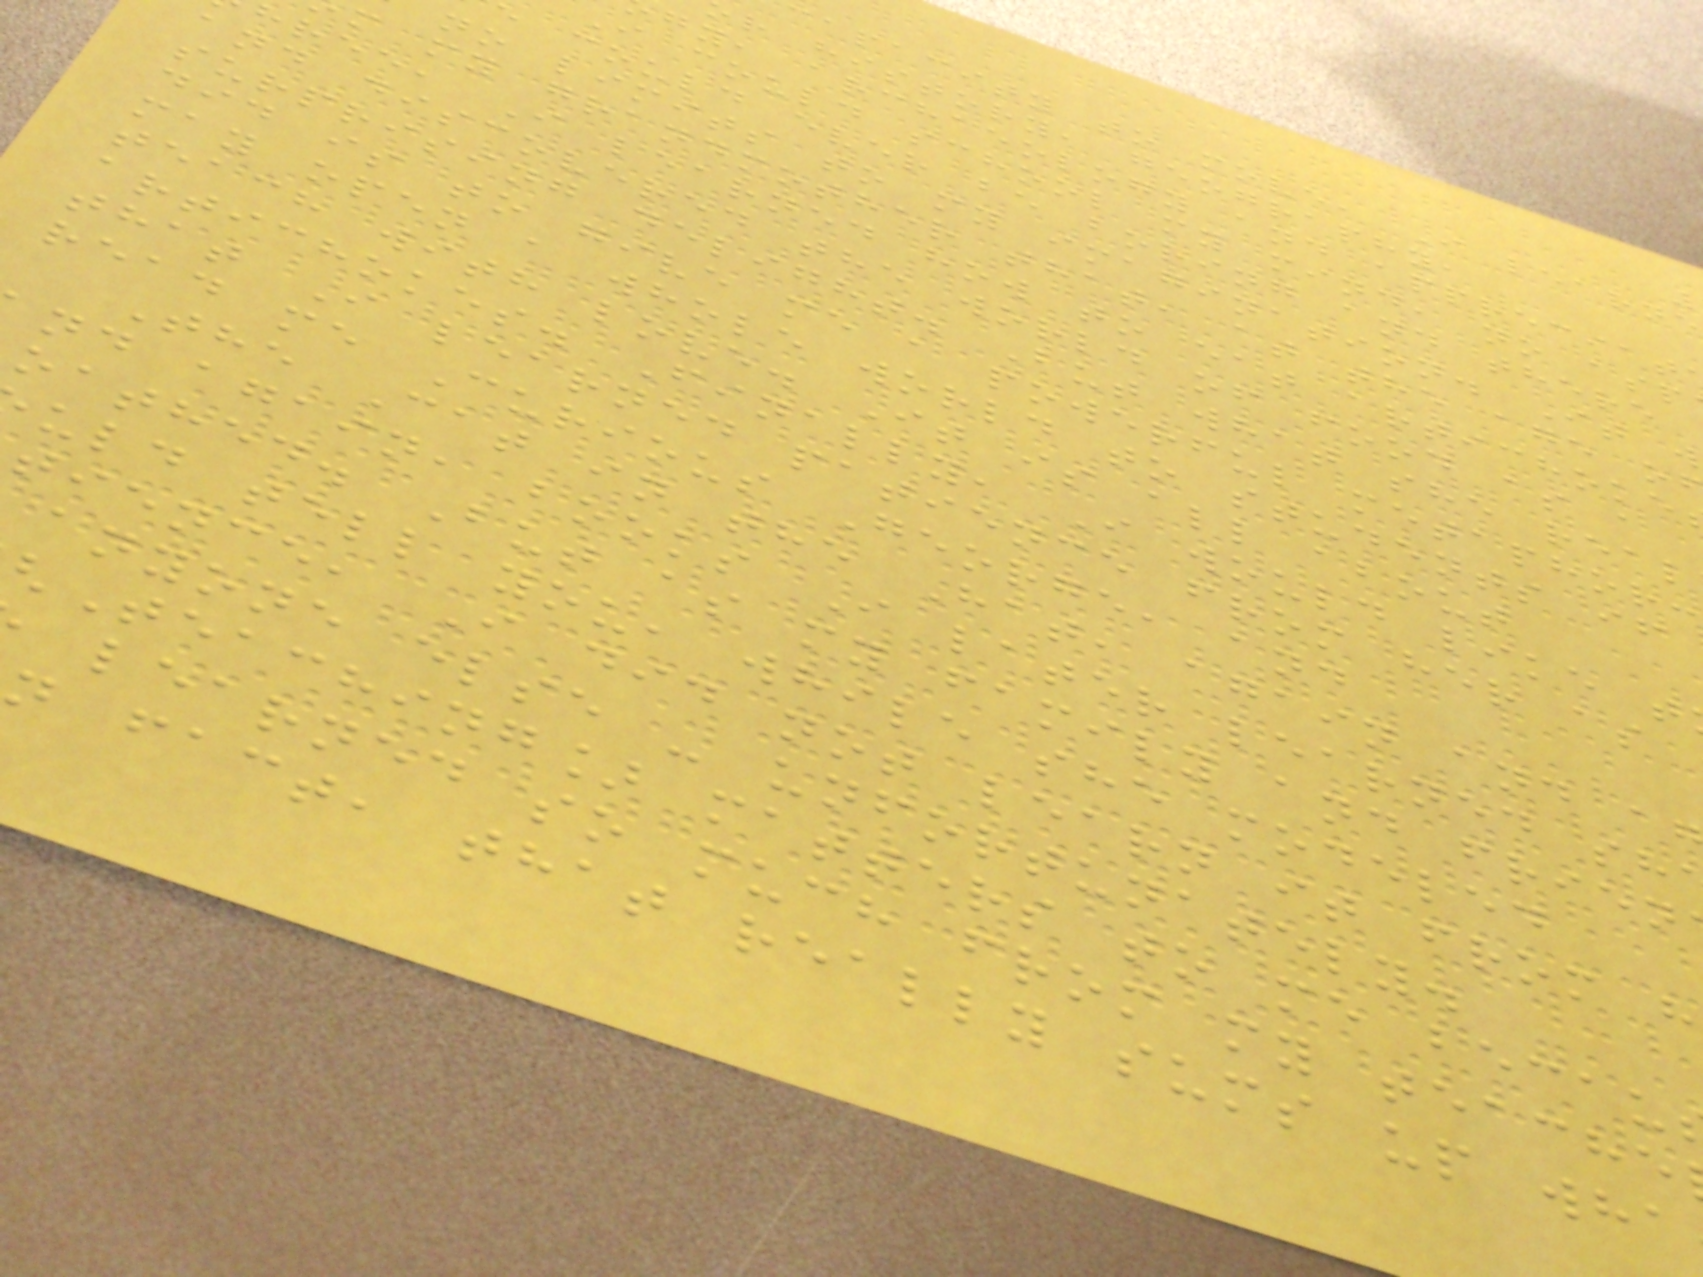capacity to move, I learne
r history, geography,
gy, archaeology and appreciat
I could school my mind, no asp
could ever be boring and there
no limits to my imagination. It w
m my grandmother that, at the age o
ree, I learned how to eat artichoke
and discovered the world of food as a
surprising delight. But what she real
did is to give me a powerful metaphor:
may open a whole world to students if
teach with love. It is all about
artichokes. Finally, I would like t
that I learned patience from her as
read me Curious George, and
The Cat in the Hat, again and a
nd again, books I later learned sh
oathed. But as my family and frien
uld tell you, while she modeled
tience, I did not learn it from h
anyone else - unfortunately.
Teaching] matters to me becau
learned so much from my teache
n fact, that really sums up wha
